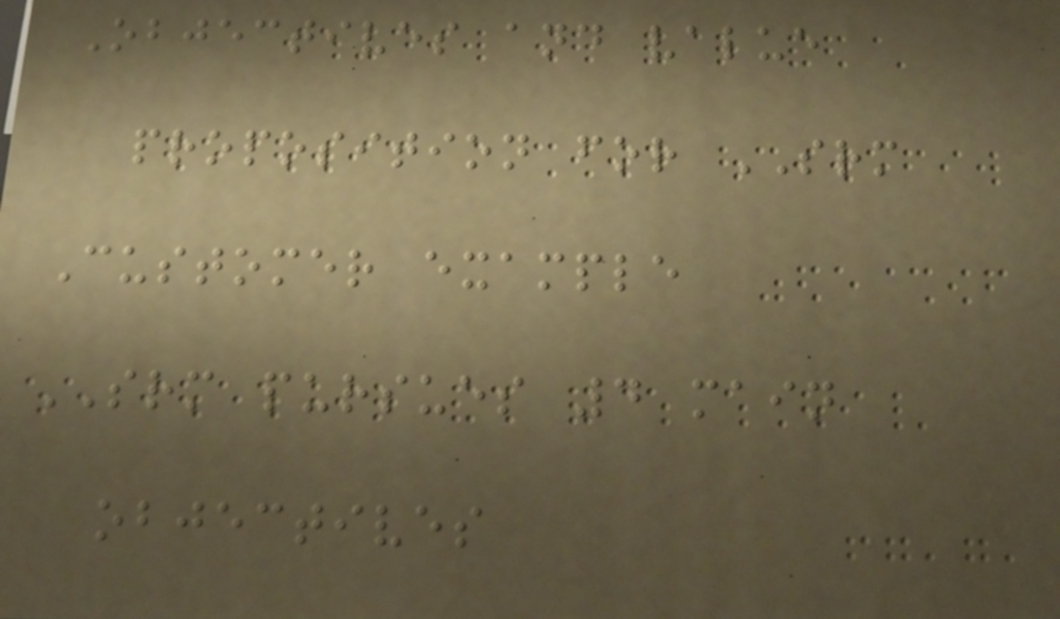Objectives and value
proposition for SRM
Customer example
SRM pursues 4 main
objectives
